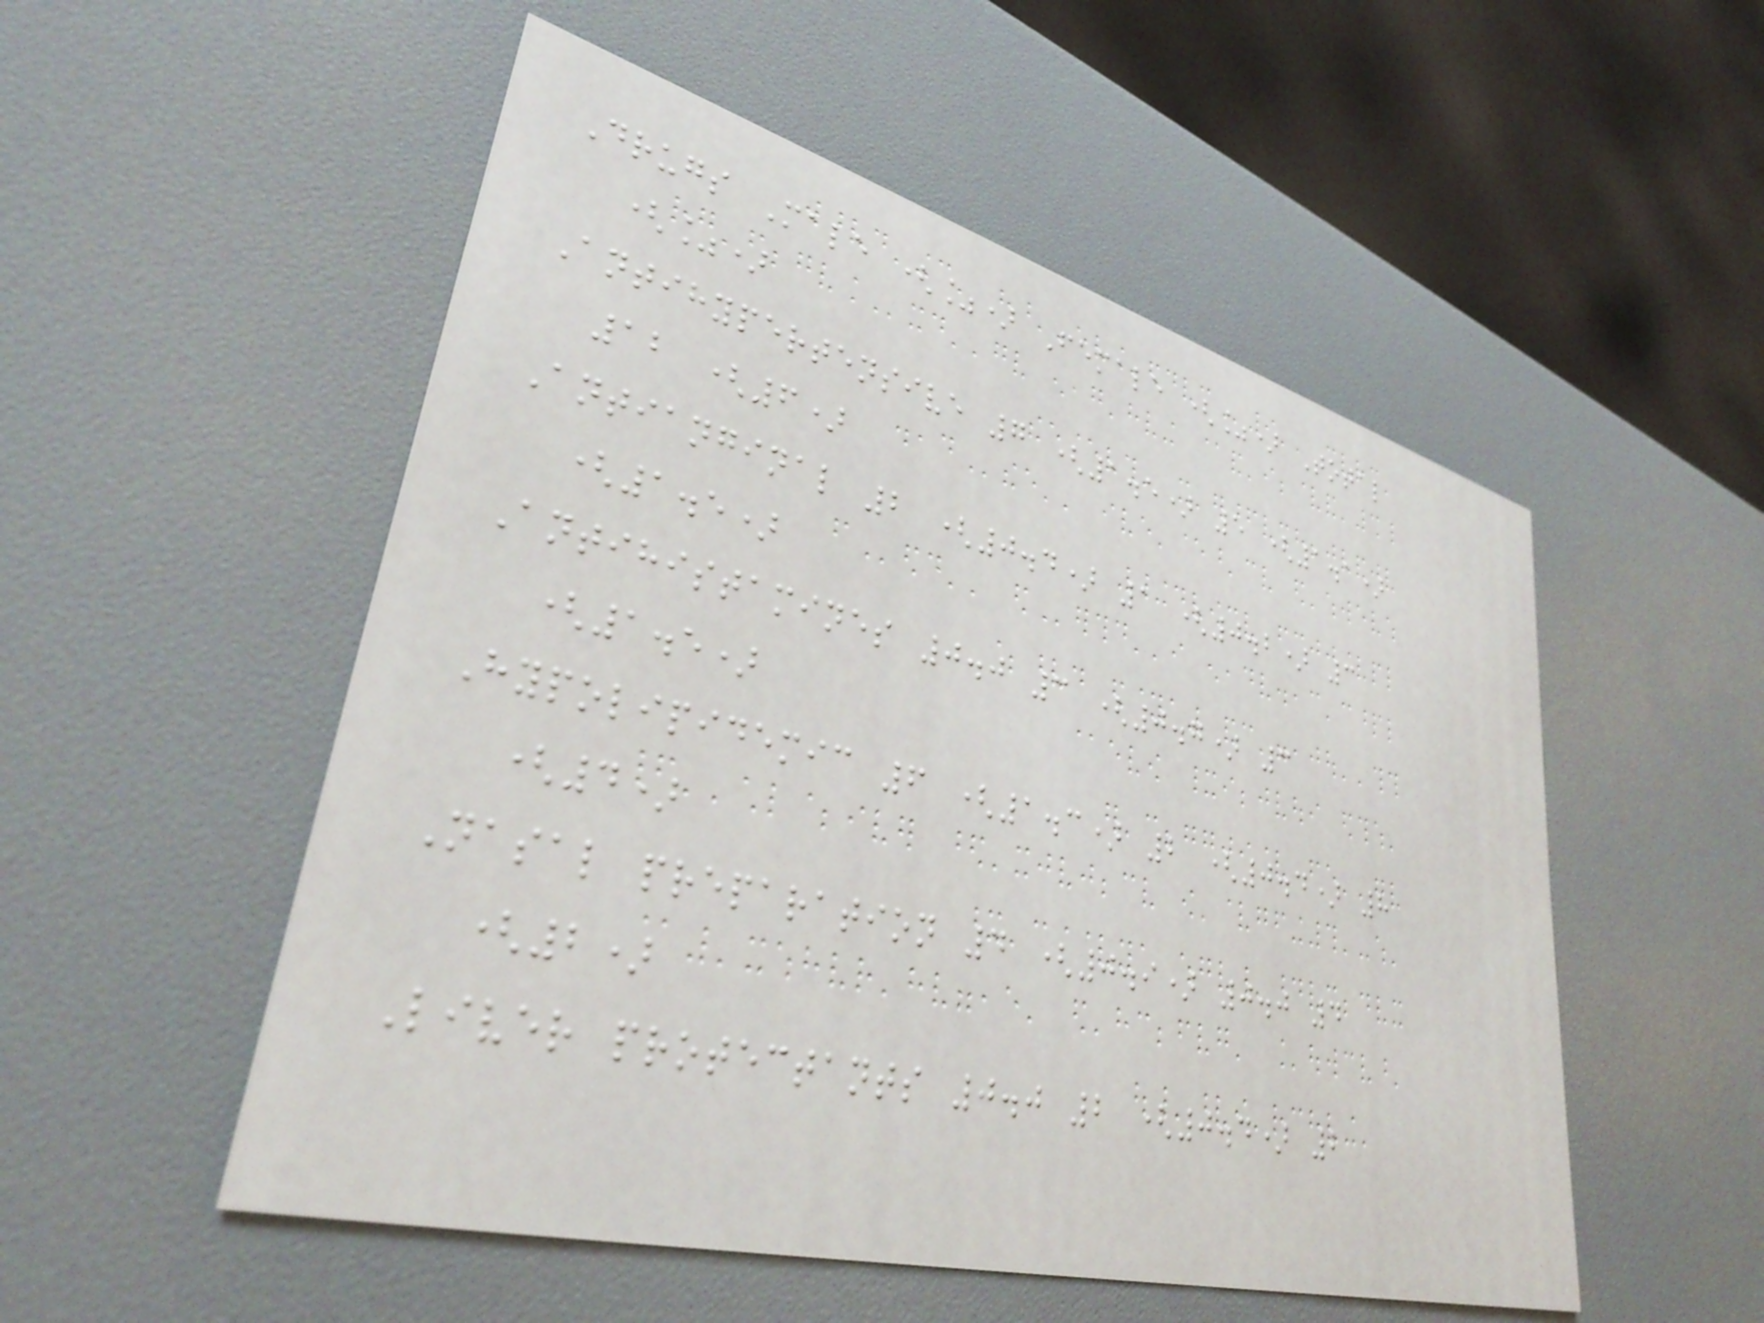Drugs Male (%) Female (%) Total
(%)
Antihypertensive 7 (1.5) 5 (1.1)
12 (6)
Antianginal 2 (0.4) 1 (0.2) 3
(1.5)
Antihistamines 0.0 3 (0.7) 3
(1.5)
Hypolipidemic 6 (1.3) 2 (0.4) 8
(4)
Nasal preparation 4 (0.9) 0.0 4
(2)
Liver protectants 0.0 2 (0.4) 2
